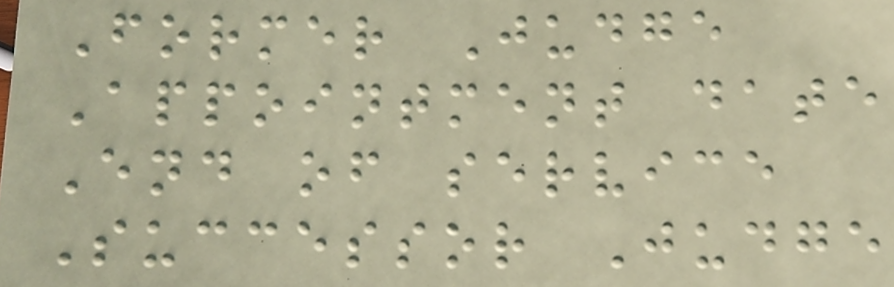Former Judge
Appointment date
End of service
Successor Judge
